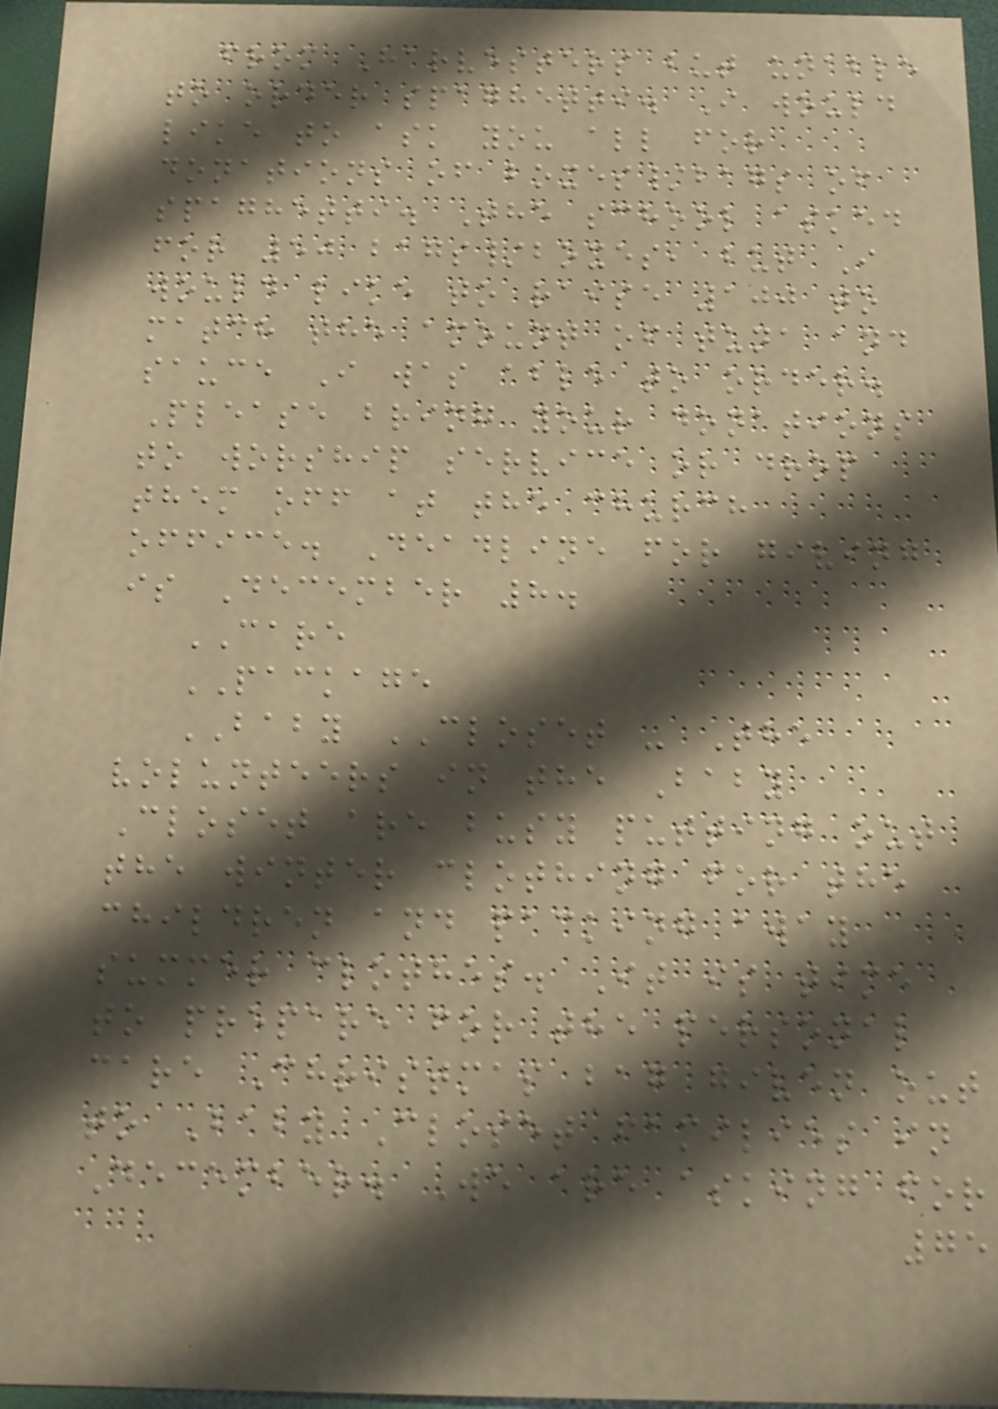from Harvesters but unable
to order spaghetti. I would
like to ask you all for
donations of boxes/bags of
spaghetti. The school asked
for 50 bags/boxes, but I
would like to raise 100 to
match the amount of tuna and
sauce I was able to order.
Please bring your donations
to worship service or drop
them off at the church
office. Deadline for giving
is December 8.
CARE
PACKAGE
BABY CLOSET - The
volunteers in the Baby
Closet are busy putting out
the winter clothing for the
children and packing away
summer clothes. It is time
to prepare for the personal
care Christmas bag given out
to Baby Closet families in
December. We are asking for
75
